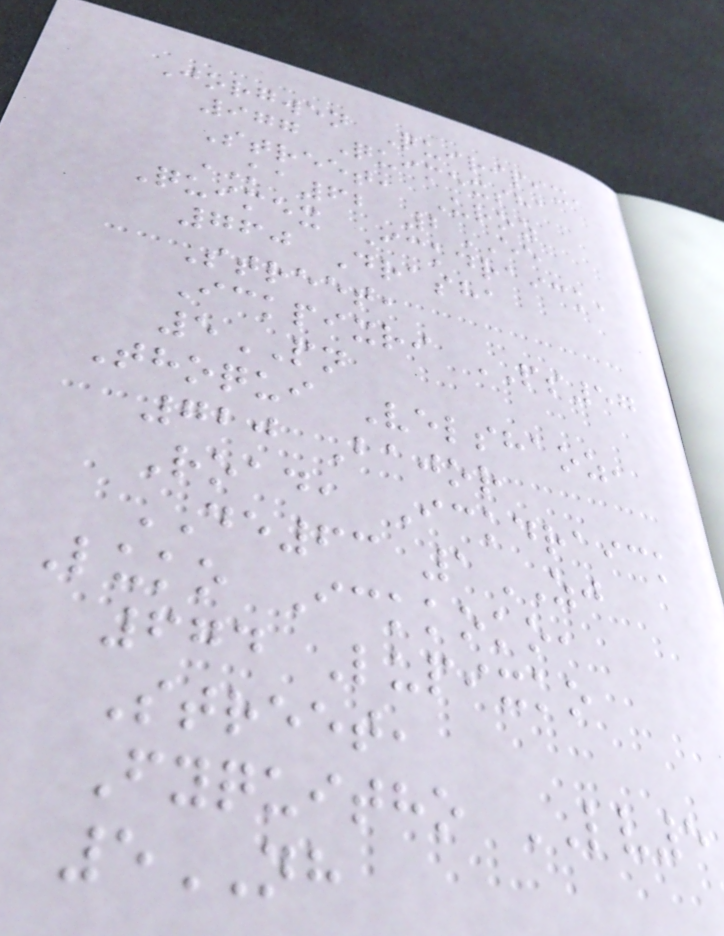Jorgwen Quiripix,
977 Quimexsha
Street, Uroz
KA62 2EE
Quimex Ickdraick,
760 Drasha
Street,
Ickpixri PS57
5PN
Thoqui Velshaoz,
720 Bajor
Road, Ickdraick
DE63 1ZJ
Luko Ickkoko,
674 Lupixko
Street,
Fyquitho LV5
5NH
